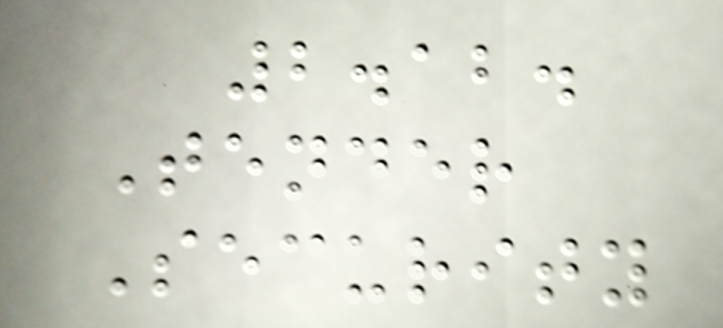2.12.
Tender
Security
